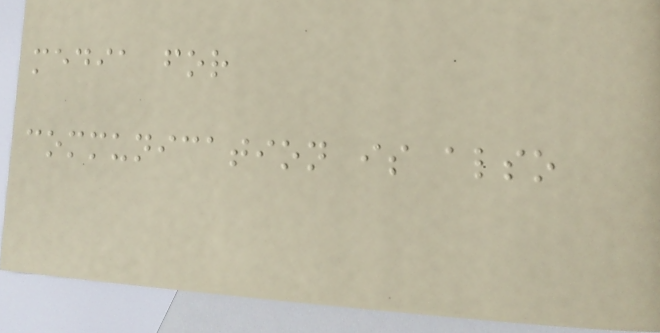media for
communication is also
